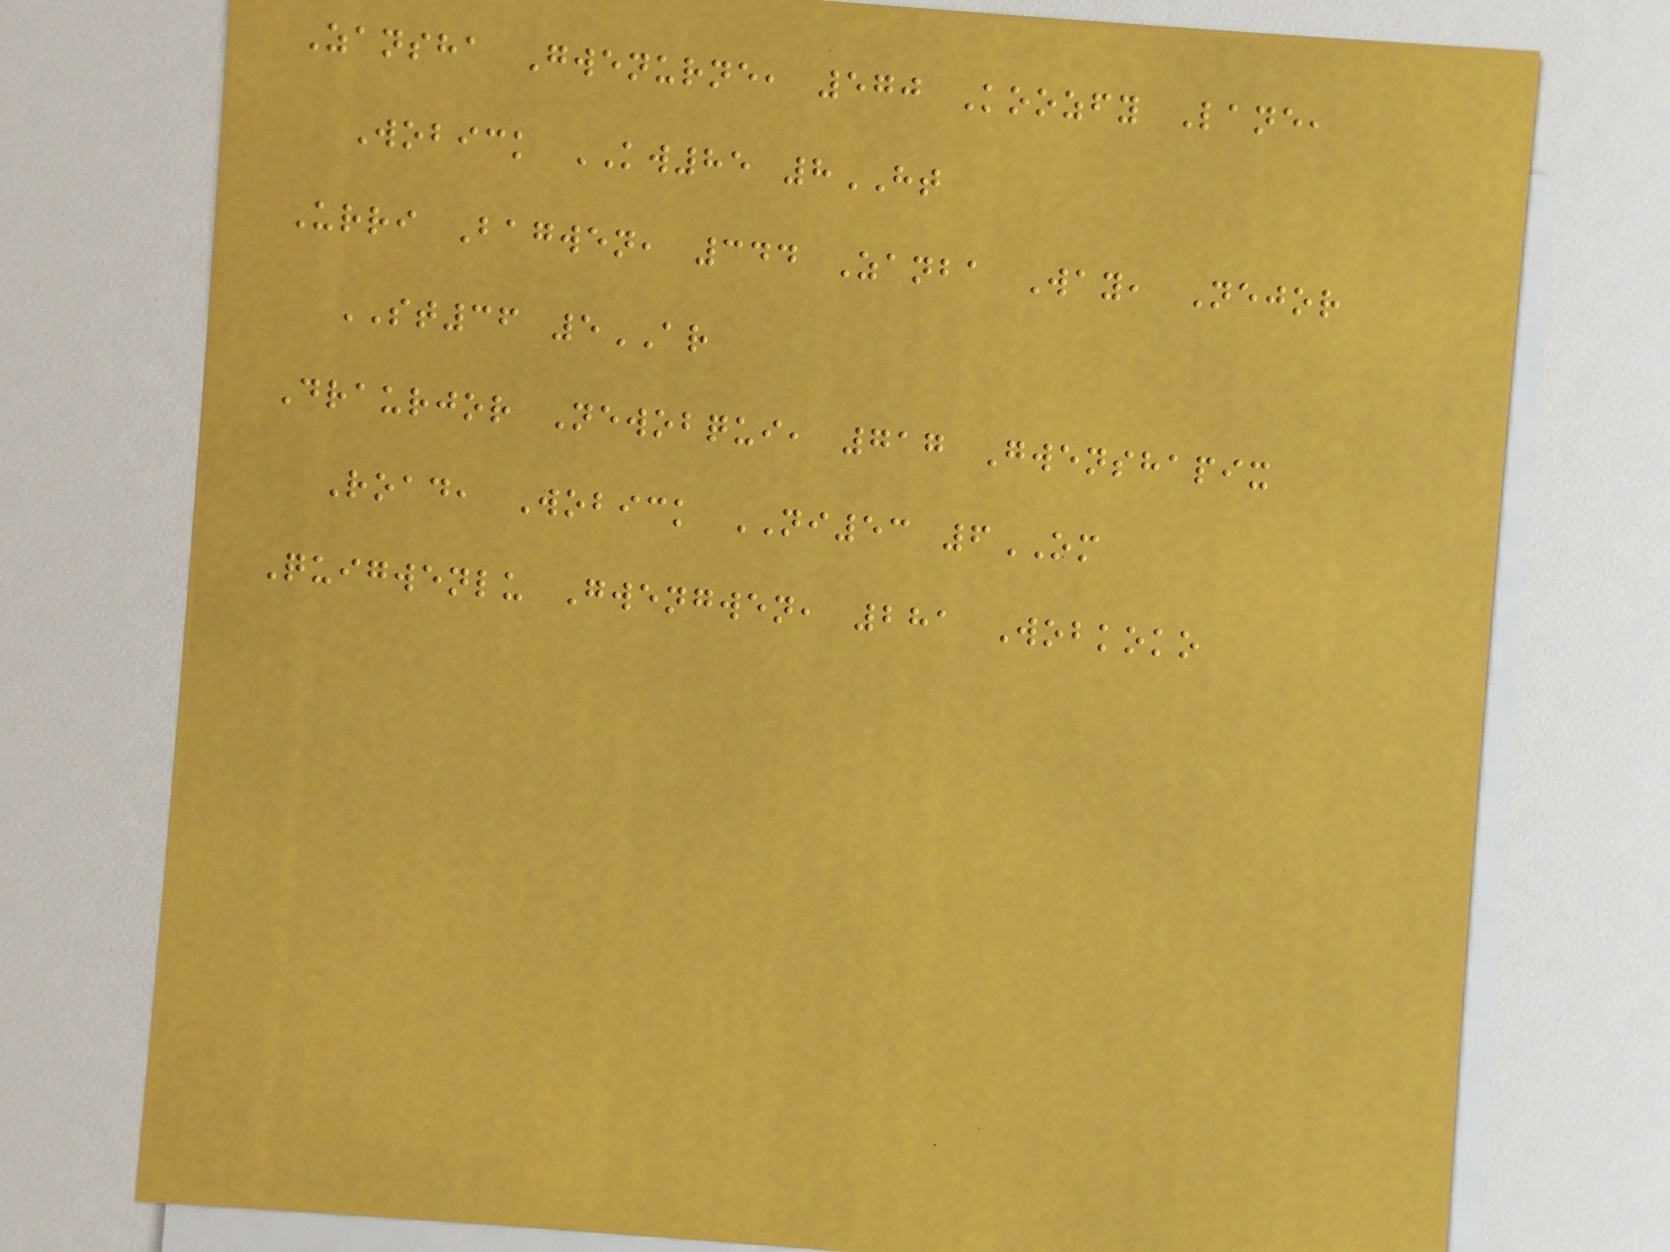Zansha Gwenurne, 570 Koozfy Lane,
Wobick KW85 8HT
Urri Bagwen, 344 Zanba Way, Nejor
ST36 5AR
Draurjor Newobqui, 717 Gwenshapix
Road, Wobick NI53 6OM
Quigwenlu Gwengwen, 281 Wobkoko
